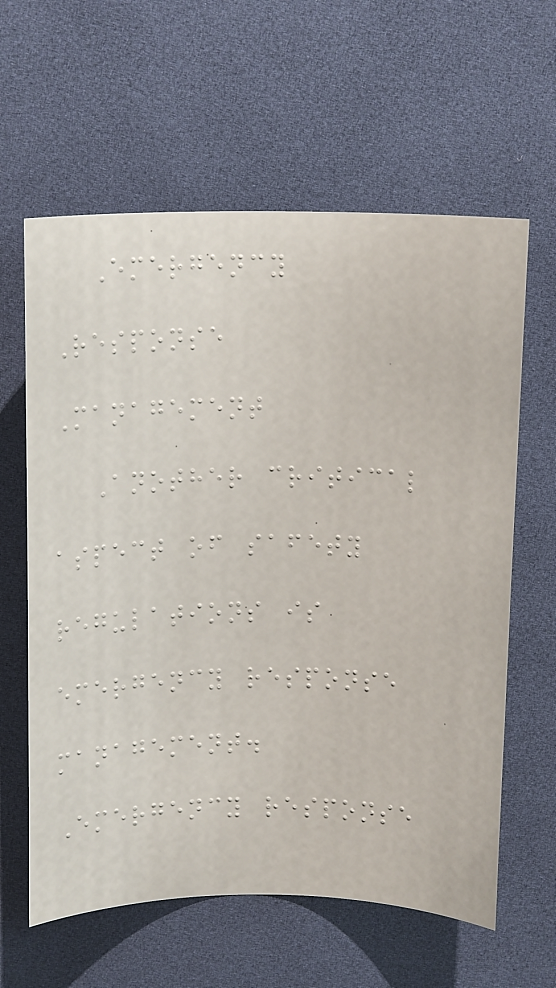Emergency
Response
Management
Another critical
aspect of safety
regulations is
emergency response
management.
Emergency response
